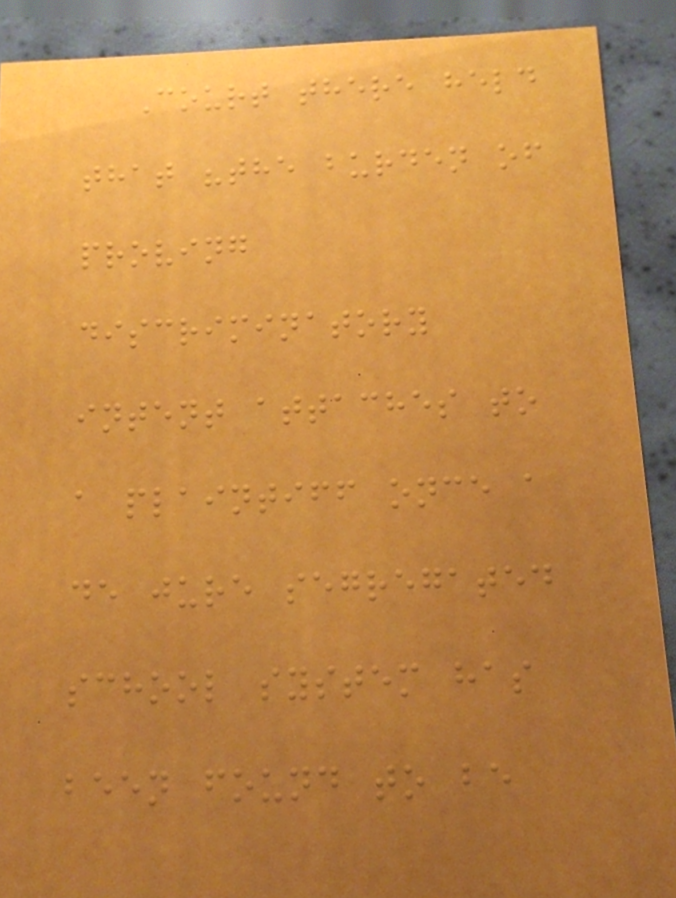Court there held
that "the burden of
proving
discriminatory
intent attaches to
a plaintiff once a
de jure segregated
school system has
been found to be
